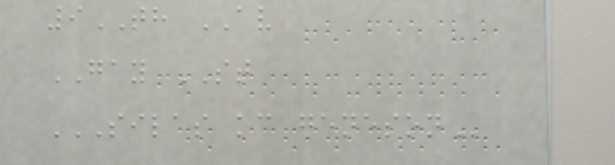9TH AV
GAY ST
SILAS KC GENESON
